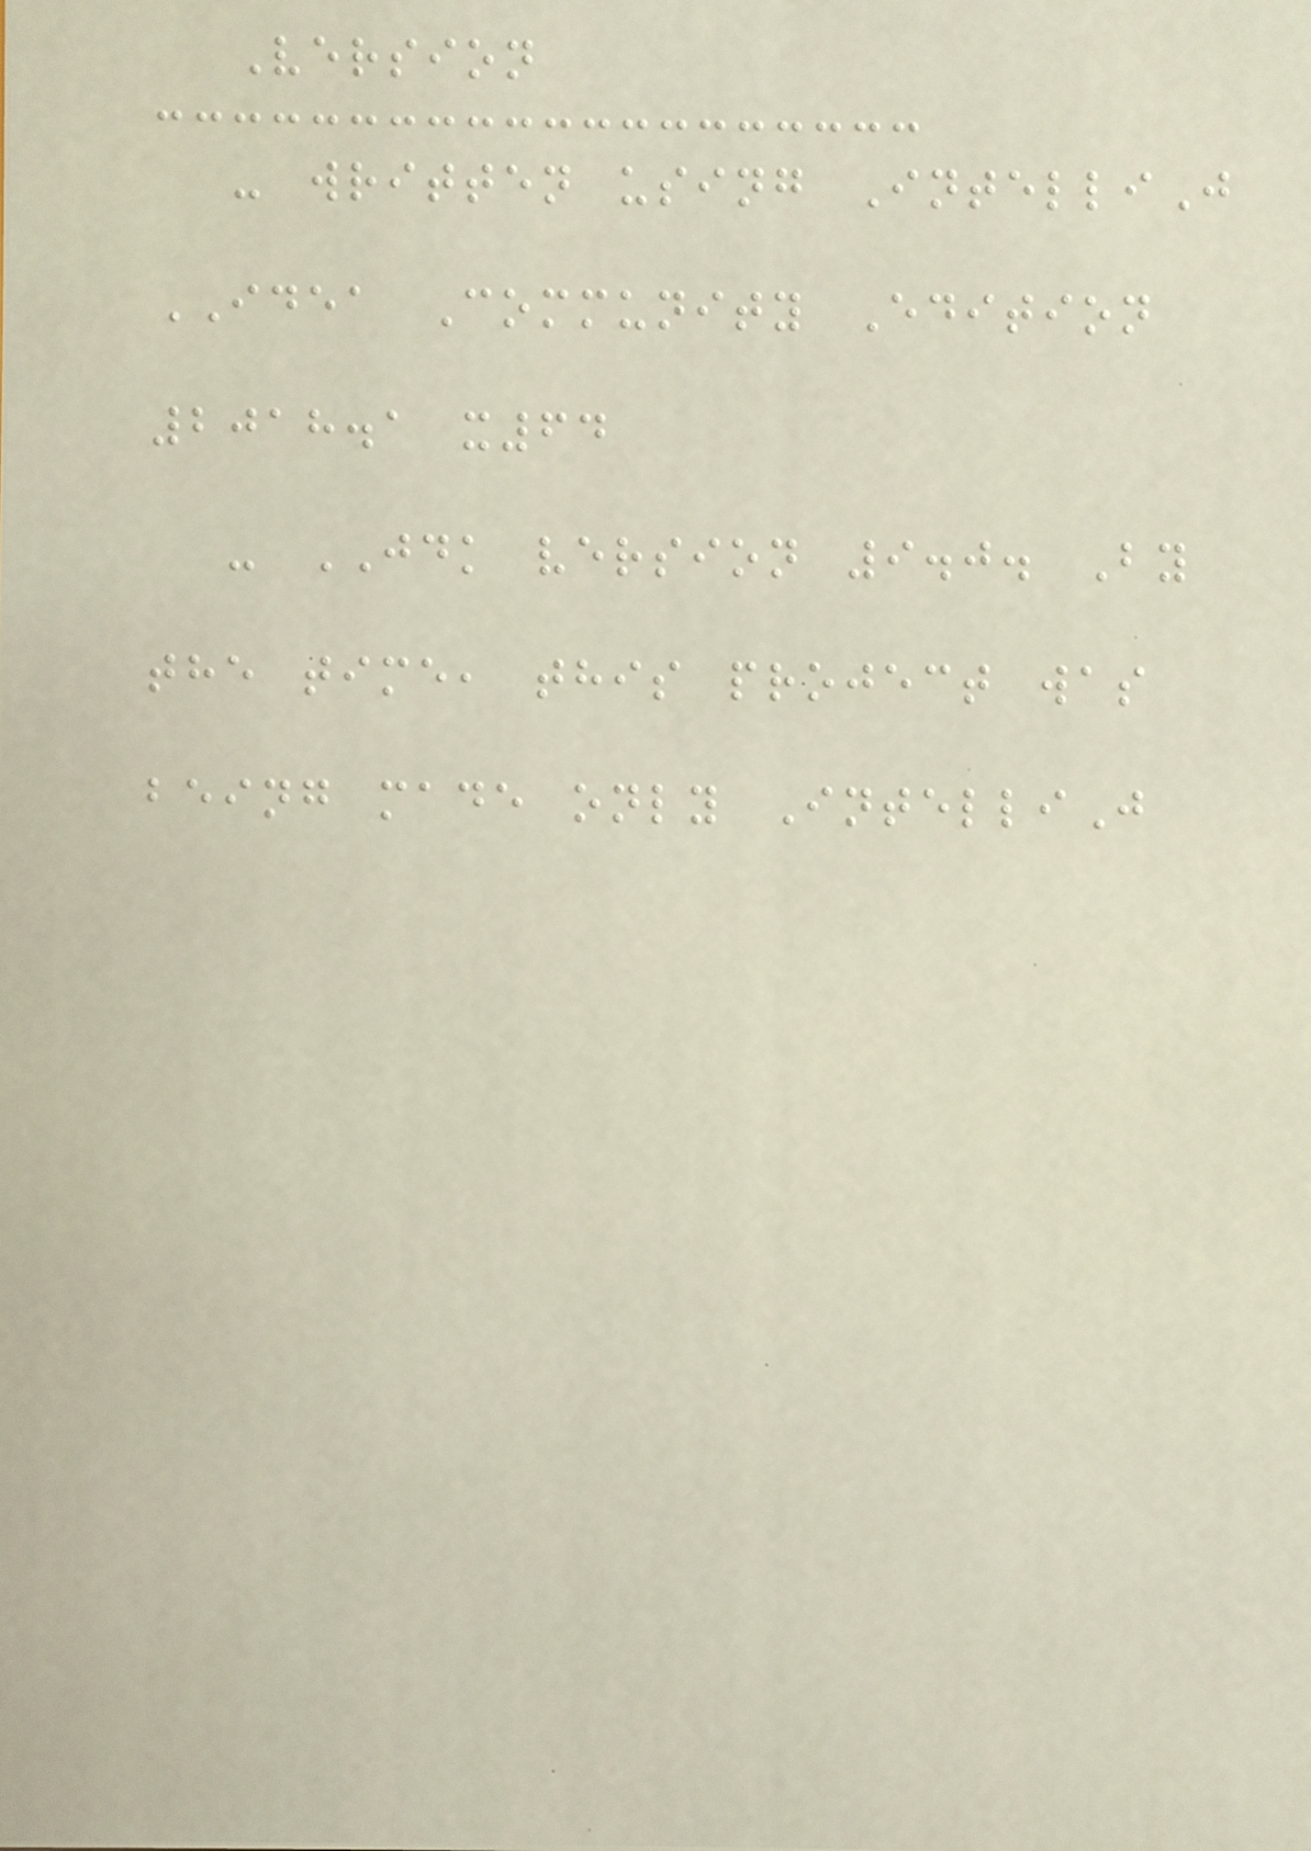Version
- written using IntelliJ
IDEA Community Edition
2018.1 x64
- JDK version 9.0. By
the time, this project was
being made only IntelliJ
